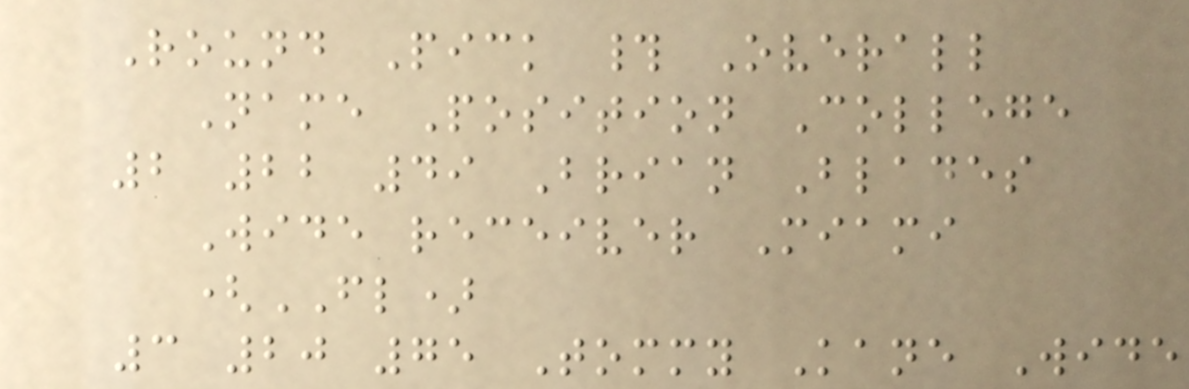Round Pick # Overall
Name Position College
2 22 49 Brian Blades
Wide receiver Miami
(FL)
3 20 75 Tommy Kane Wide
